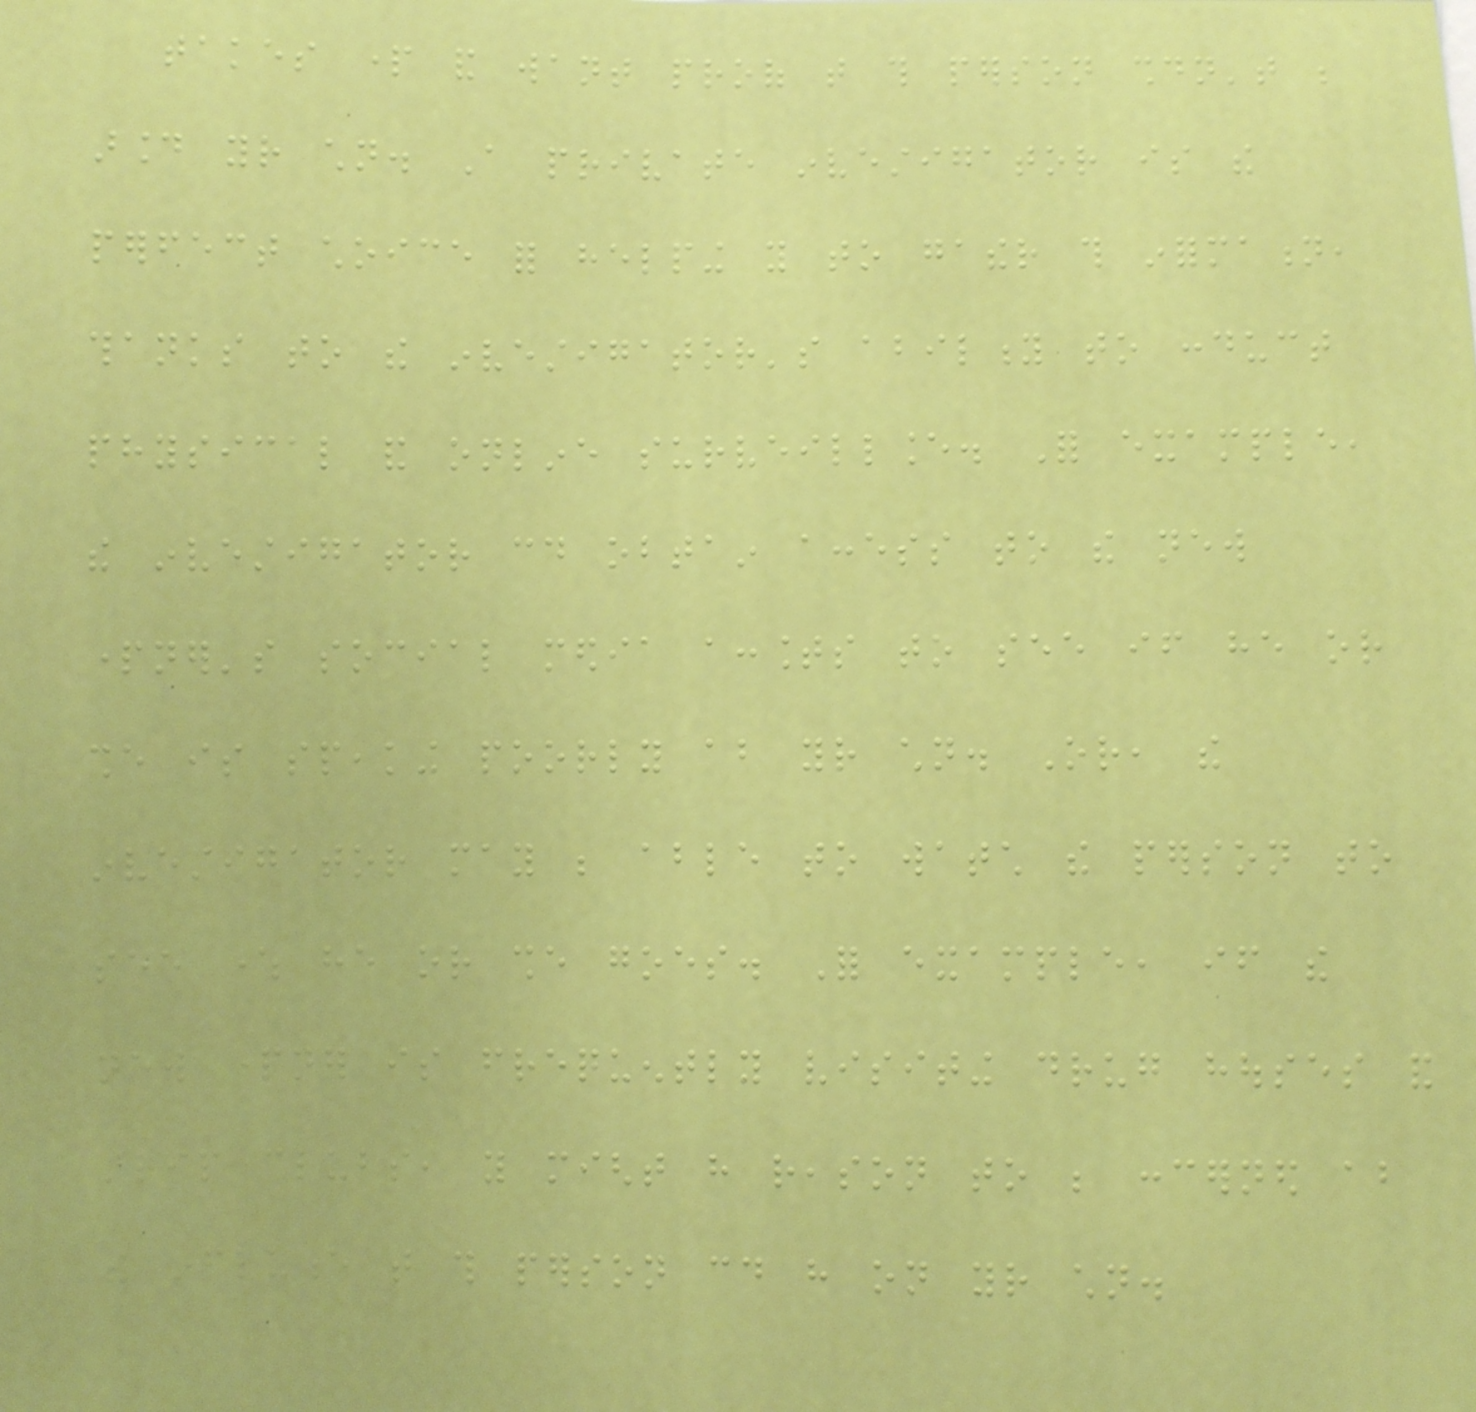takes part and want proof that this person shouldn't be
around your children. A private investigator is the
perfect choice for helping you to gather this information,
thanks to the investigator's ability to conduct
physical and online surveillance. For example,
the investigator could obtain access to the new
partner's social media accounts to see if he or
she is speaking poorly about your children. Or, the
investigator may be able to watch the person to
see where he or she goes. For example, if the
new partner is frequently visiting drug houses and
strip clubs, you might have reason to be concerned about
the influence that this person could have on your children.
